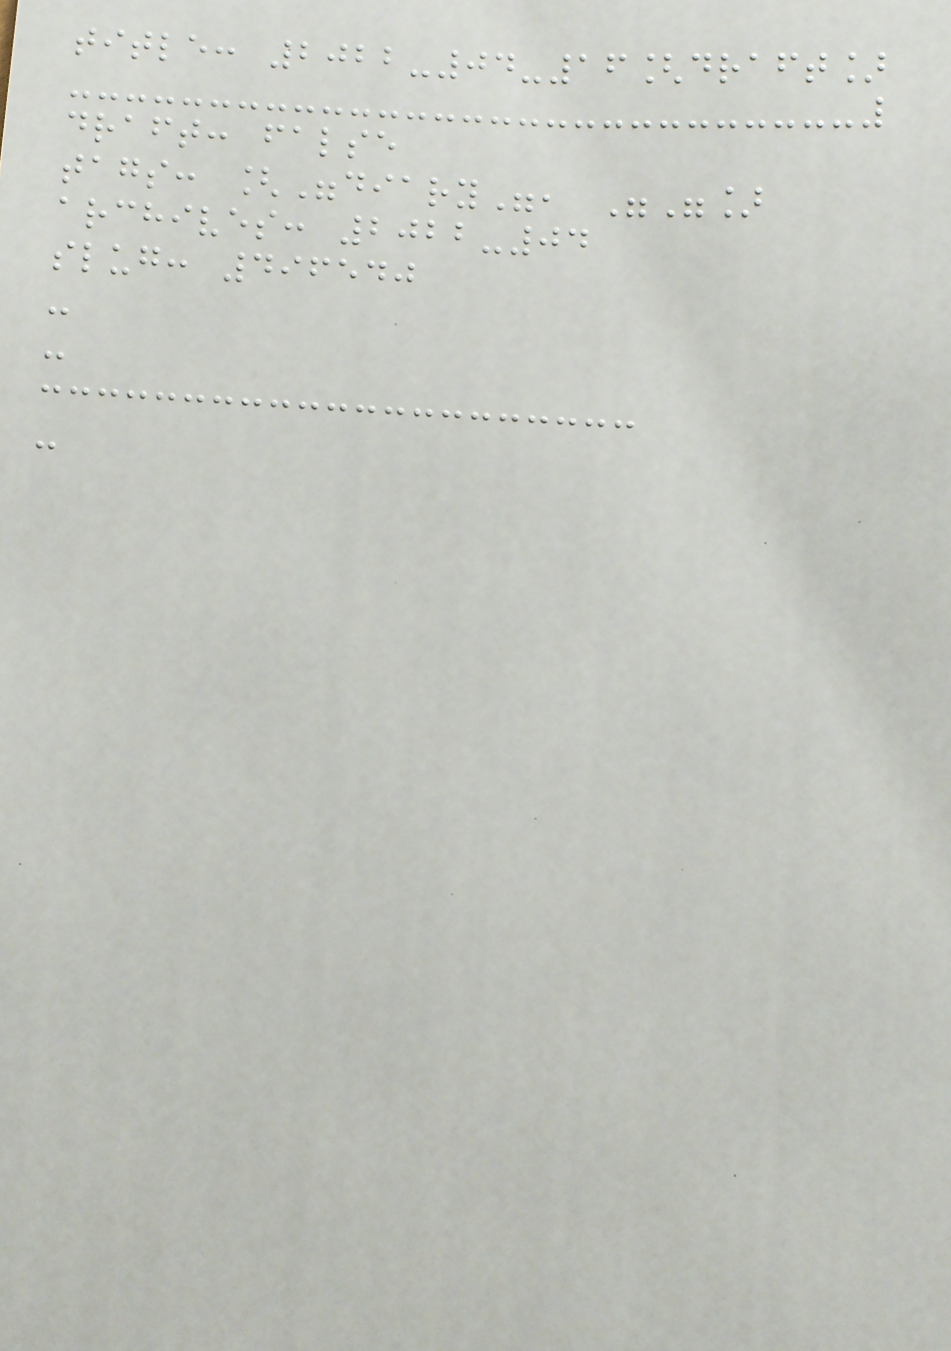title: 2022-04-16[draft]
draft: false
tags: ["diary", ""]
archives: 2022-04
slug: 496540
-
-
-
